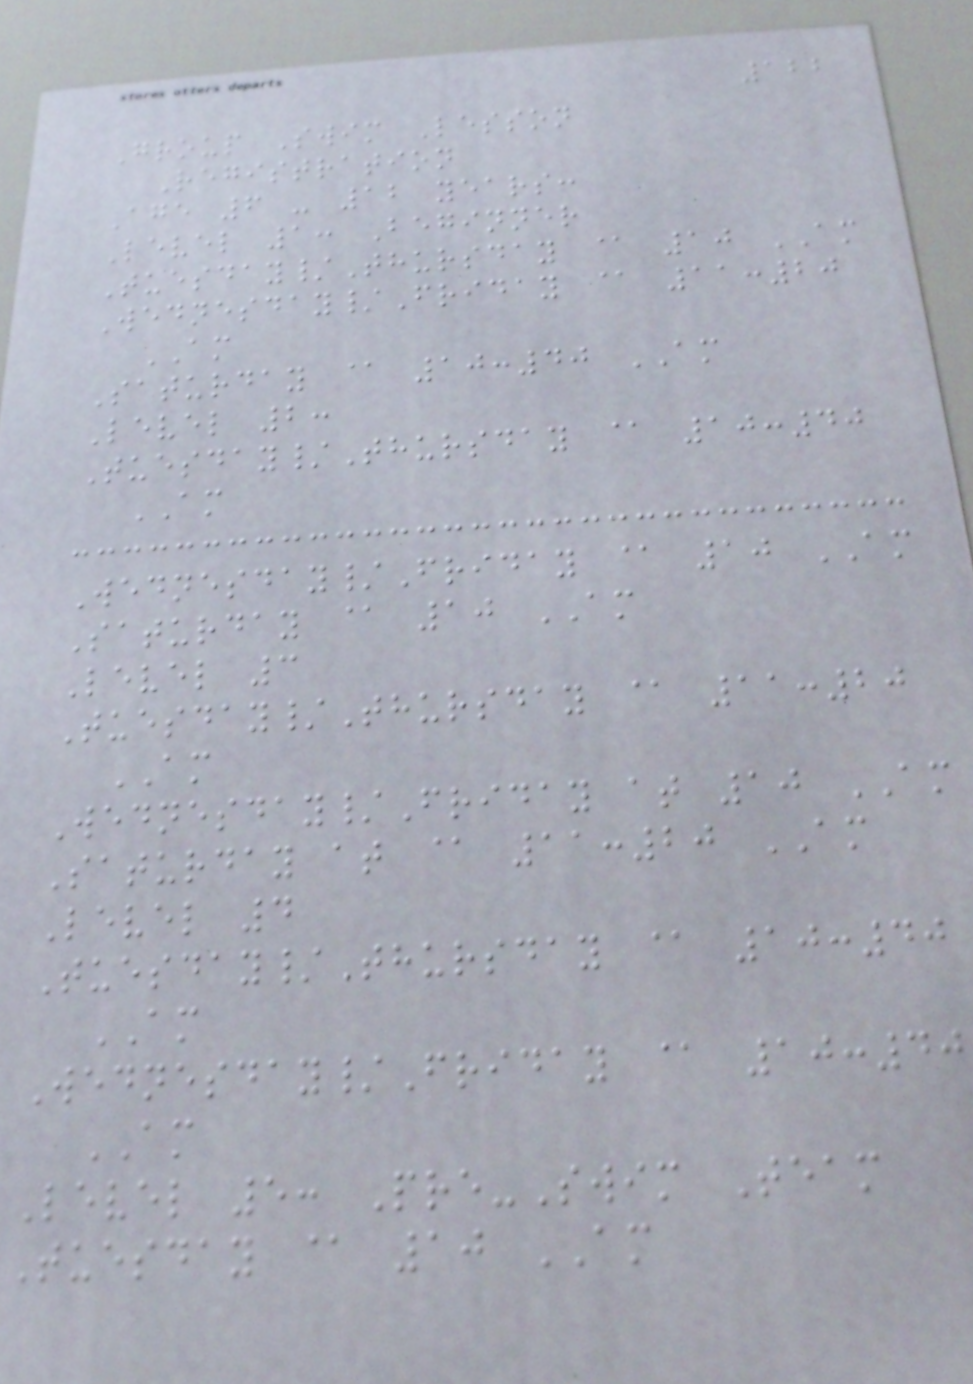122
Group Swim Lesson
Registration
Age 6 - 12 years:
Level 1: Beginner
Tuesday/Thursday @ 10 AM
Wednesday/Friday @ 11:20
AM
Saturday @ 10:40 AM
Level 2:
Tuesday/Thursday @ 10:40
AM
Wednesday/Friday @ 10 AM
Saturday @ 10 AM
Level 3
Tuesday/Thursday @ 11:20
AM
Wednesday/Friday at 10 AM
Saturday at @ 11:20 AM
Level 4
Tuesday/Thursday @ 10:40
AM
Wednesday/Friday @ 10:40
AM
Level 5: Pre-Swim Team
Tuesday @ 10 AM
